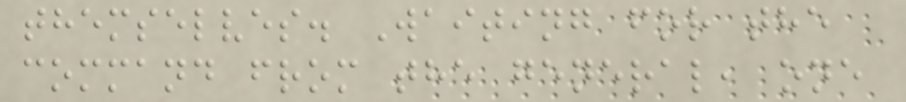themselves. Waiting for the
command from the general, one
